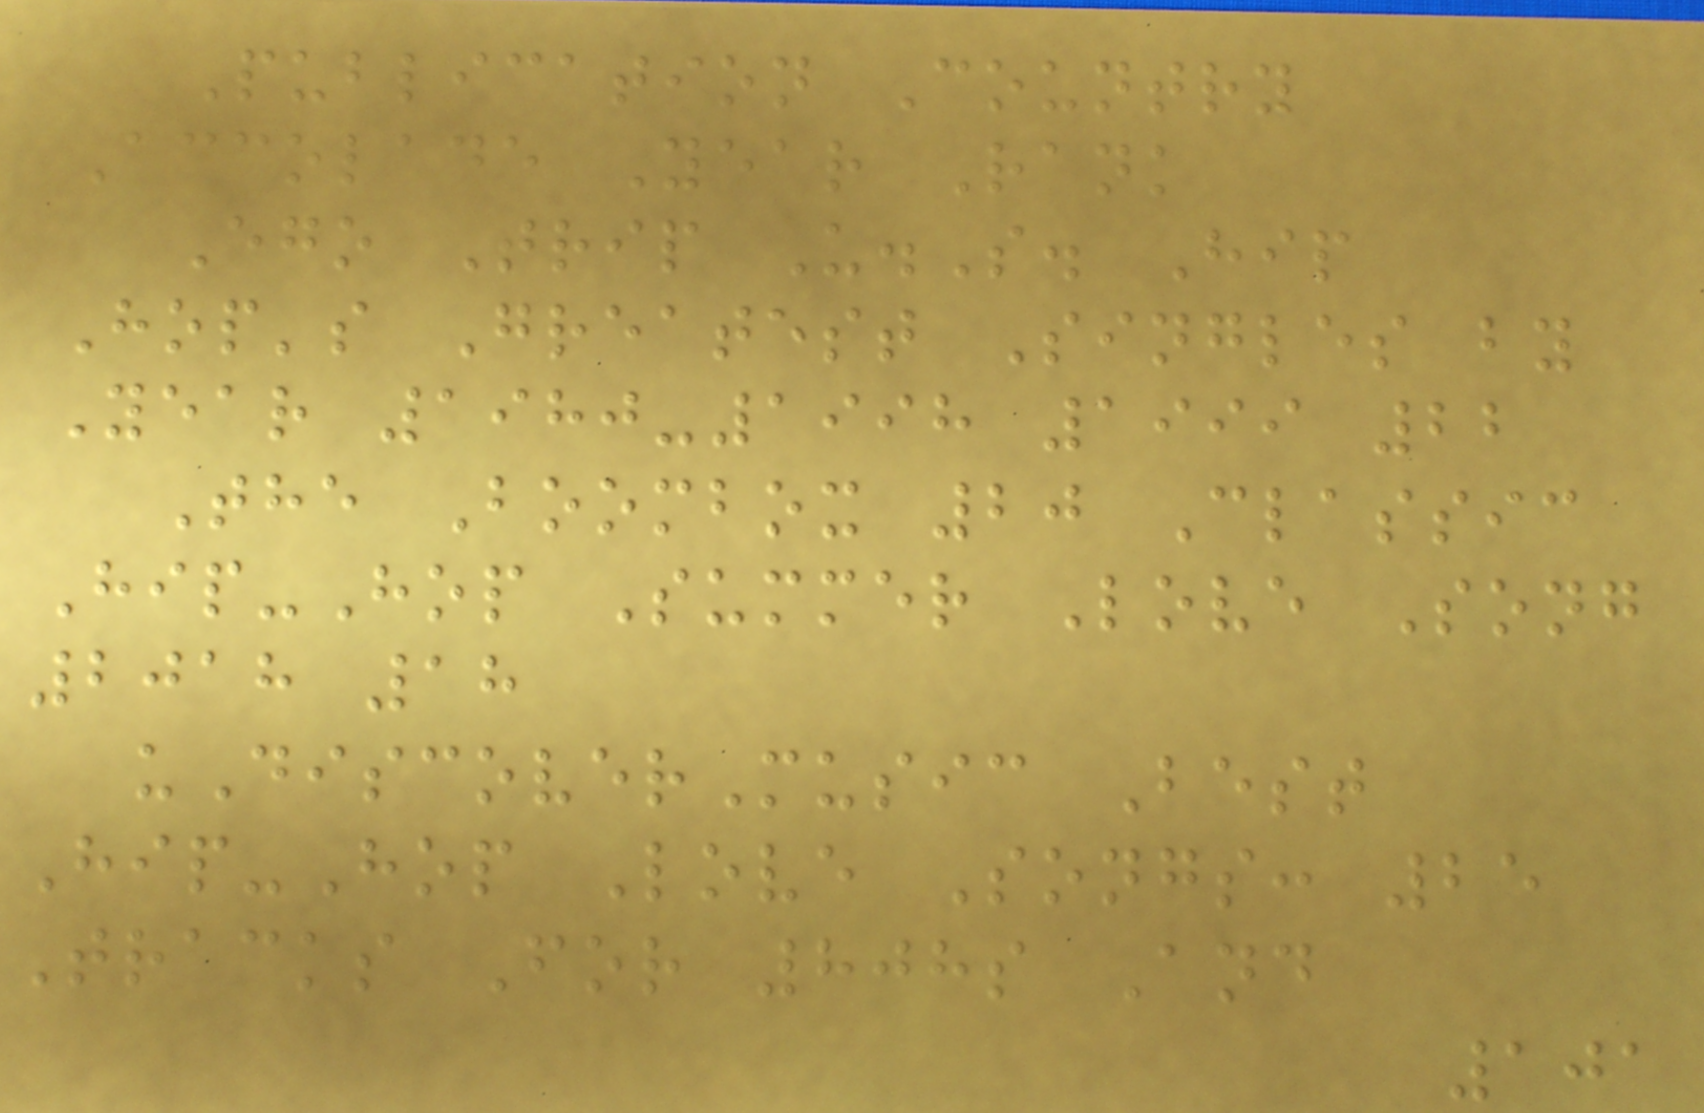Publication Country
Accolade Year Rank
Ego Trip U.S. Hip
Hop's Greatest Singles by
Year 1980-1998 1999 22
The Boombox 20 Classic
Hip-Hop Summer Love Song
2018 18
uDiscoverMusic Best
Hip-Hop Love Songs: 25
Tracks For 808s And
101
